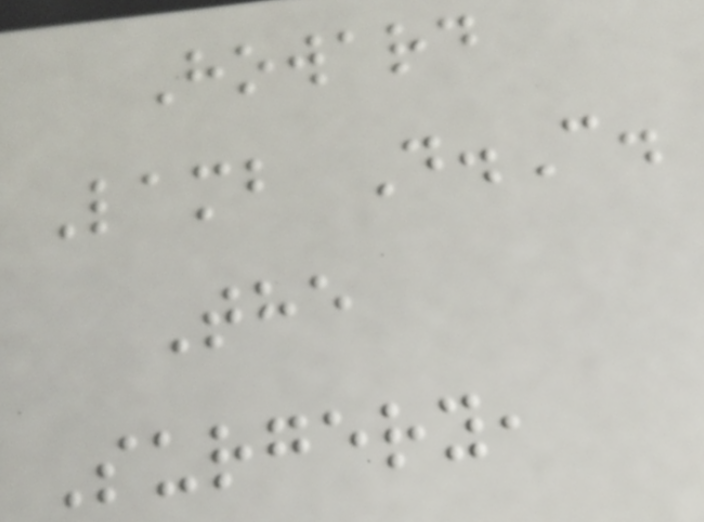Howard
Lamb D.C.
The
Surgery,
